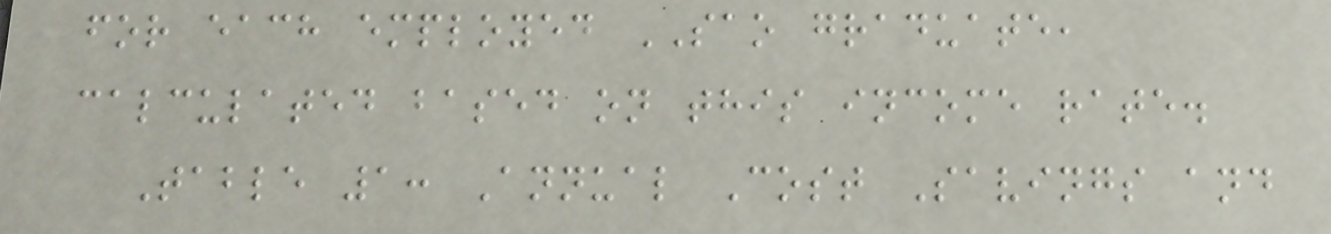for each employed SAO graduate,
calculated based on this income rate.
Table 1: Annual Cost Savings and
